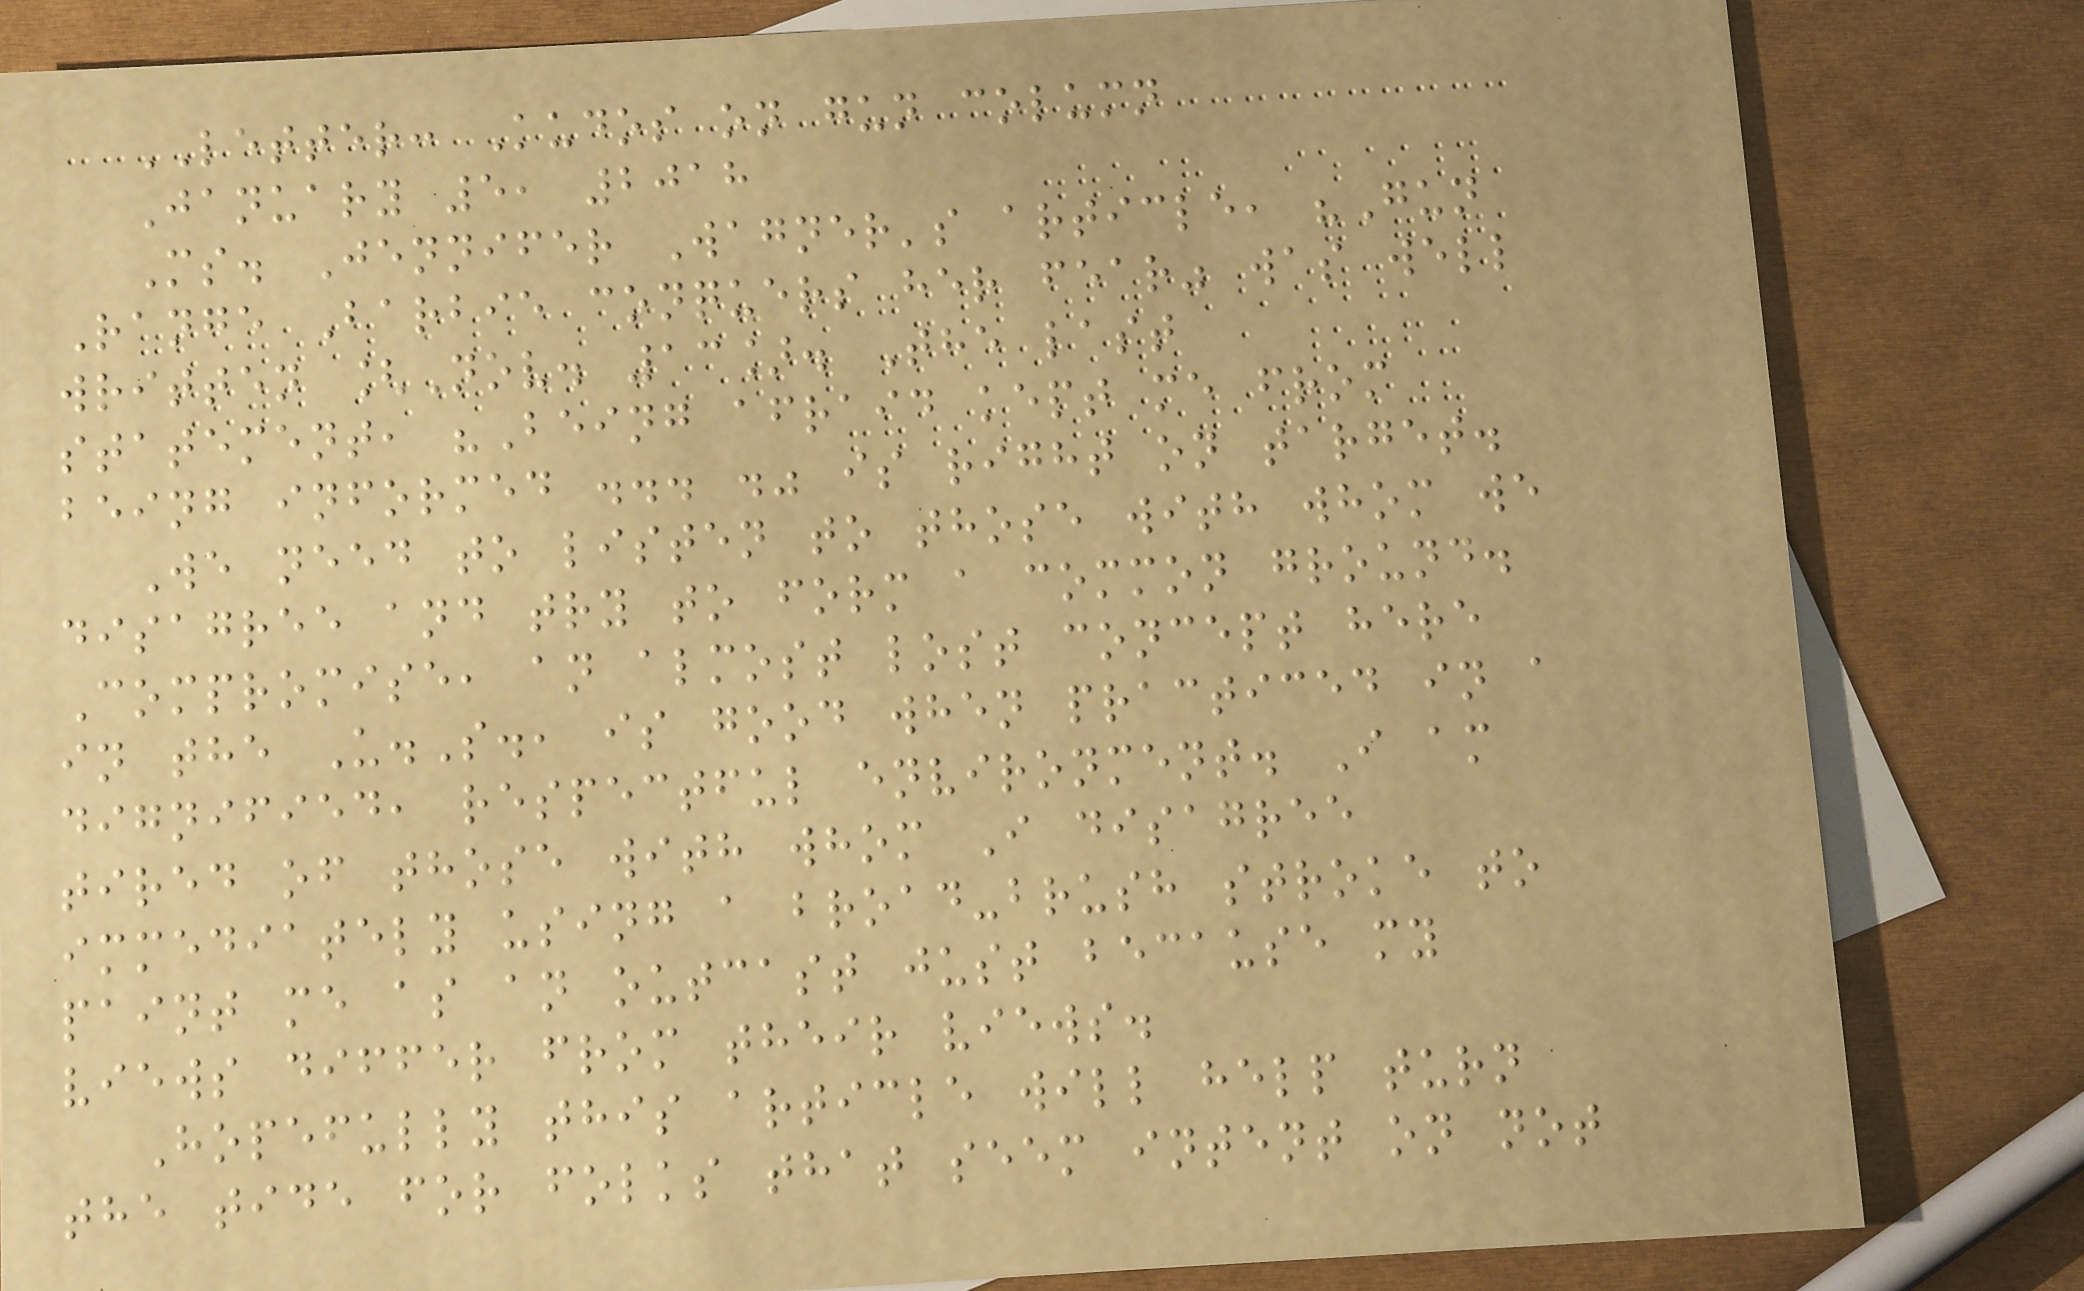LETTER: Kudos on gun column
January 5, 2018
Ms. Jennifer Wagner's article, "Gun
Range Barbie conquers her fear" was well
written [Nov. 13]. The last
statement, "Being afraid kept me from
being informed ... ." is right on target.
We need to listen to those with whom we
disagree and try to form a common ground.
Compromise, an almost lost concept here
in the U.S., is good when practiced in a
dignified, respectful environment. I am
tired of those with whom I disagree
immediately using a broad-brush stroke to
paint me as an outcast just because my
views differ from their views.
Hopefully this article will help turn
the tide for folks that seem intent on not
